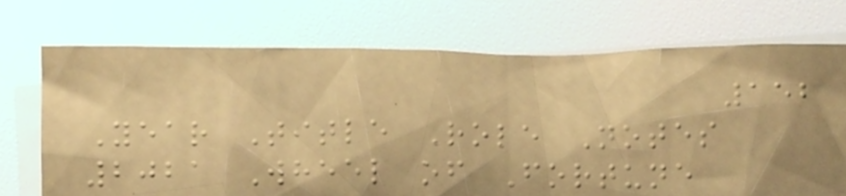152
Year Title Role Notes
2021 Wheel of Fortune
